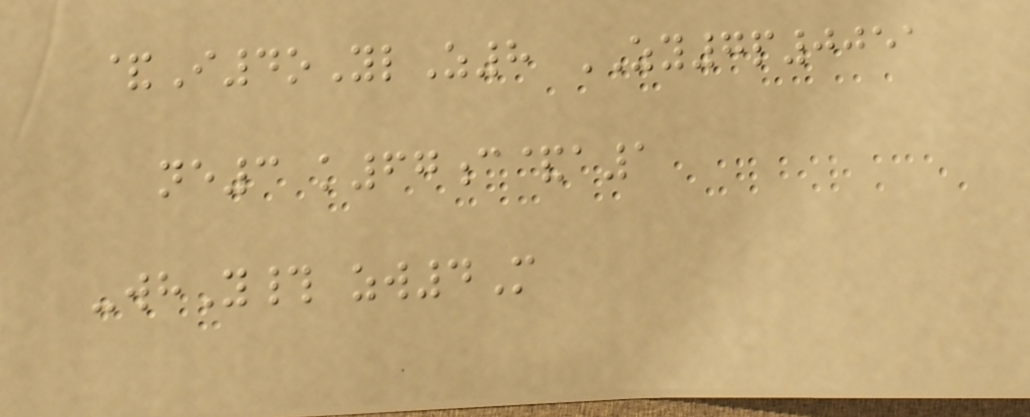&I4oYlZ8 ZY7p0051
ne3 k67c&a1
-whY# zw4M
